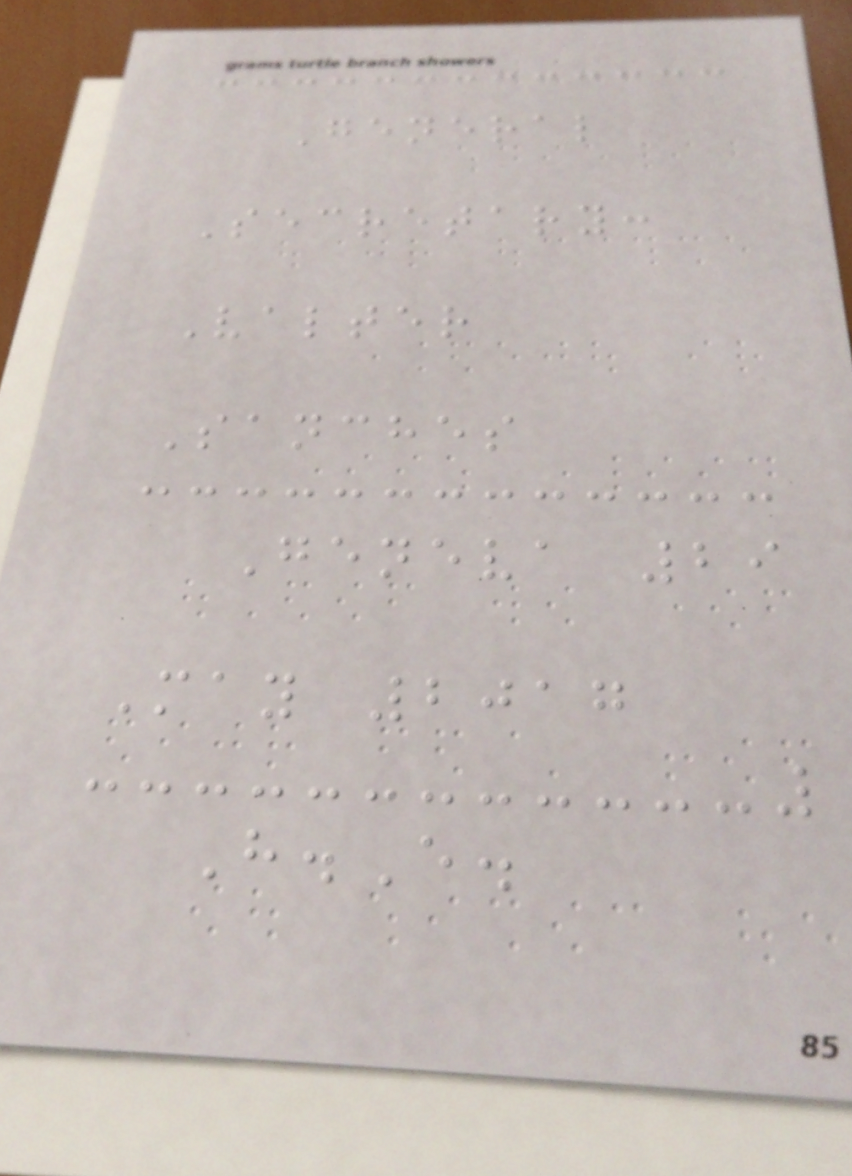General
Secretary:
Valter
Sanches
Geneva 29
May 2017
H.E.
